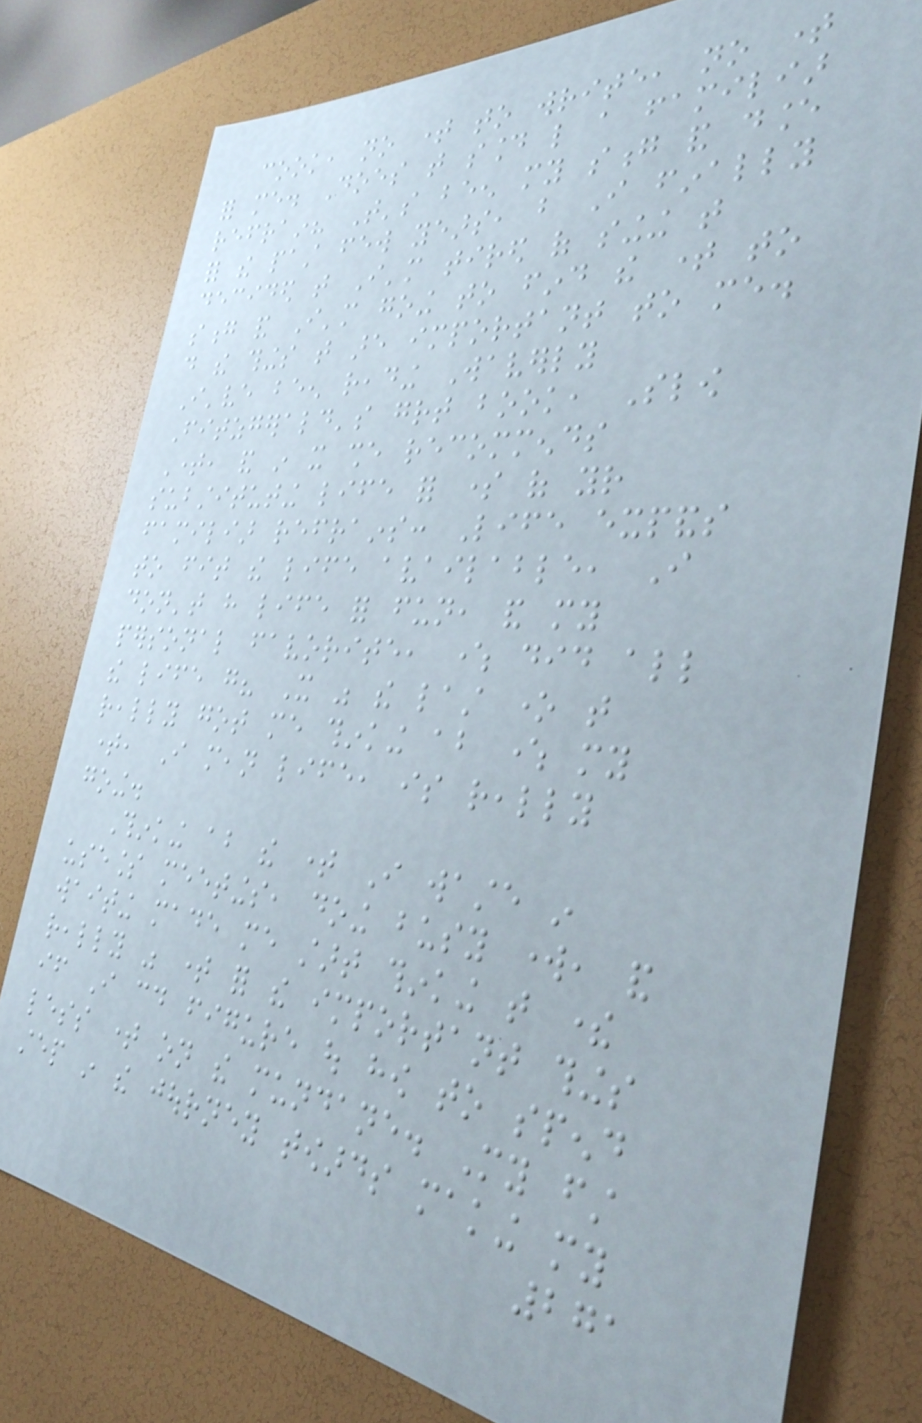cook, no time to write, no time
for me. Does that sound like a familiar
refrain? That's been my song and dance
for the past few years, but I finally
decided that I'm tired of singing that
song and I'm going to find the time to
do the things that are important to me.
I've been reading Waverly
Fitzgerald's great book, Slow
Time, and in it she recommends
substituting life for some of your
familiar refrains: Life expands
to fit the life available, I
don't have life for fun, and my
personal favorite, where did all
the life go? It was the last one that
really got me thinking about where my
time, I mean life, is really
going.
Thinking about the time I waste in
useless meetings, doing busy work, and
waiting made me start thinking that there
really was time for the important things
if I could figure out how to spend
less time on the mundane. My first
step in the journey towards making my
271
